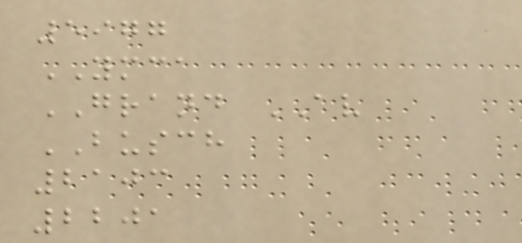5977
YMCA
GRAND AV
BUSCH
2103
2201
